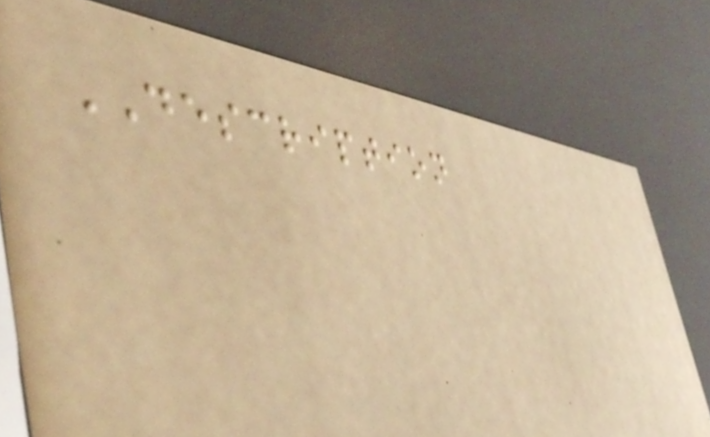DESCRIPTION
